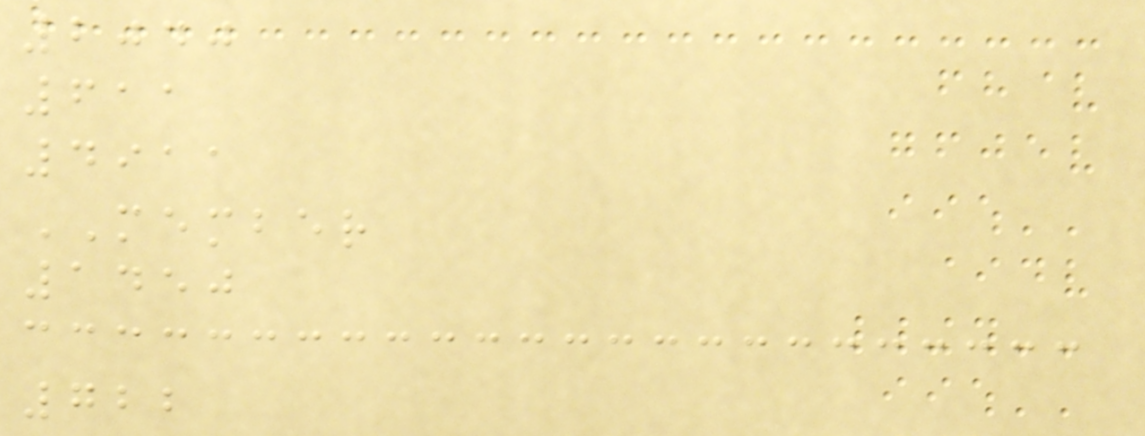2040
611
4911
MEMBER
1450
722
